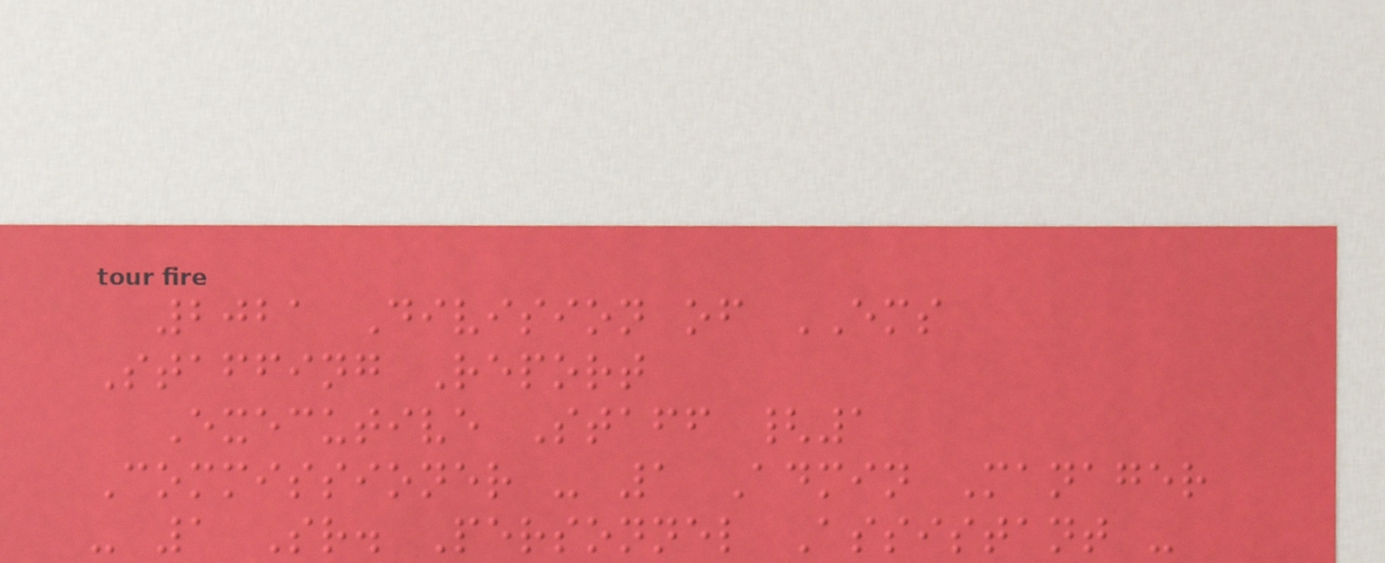2021 Division of EMS
Staffing Report
Executive Staff {1
Commissioner - 1 Admin Manager
- 1 Sr. Personnel Assistant -
